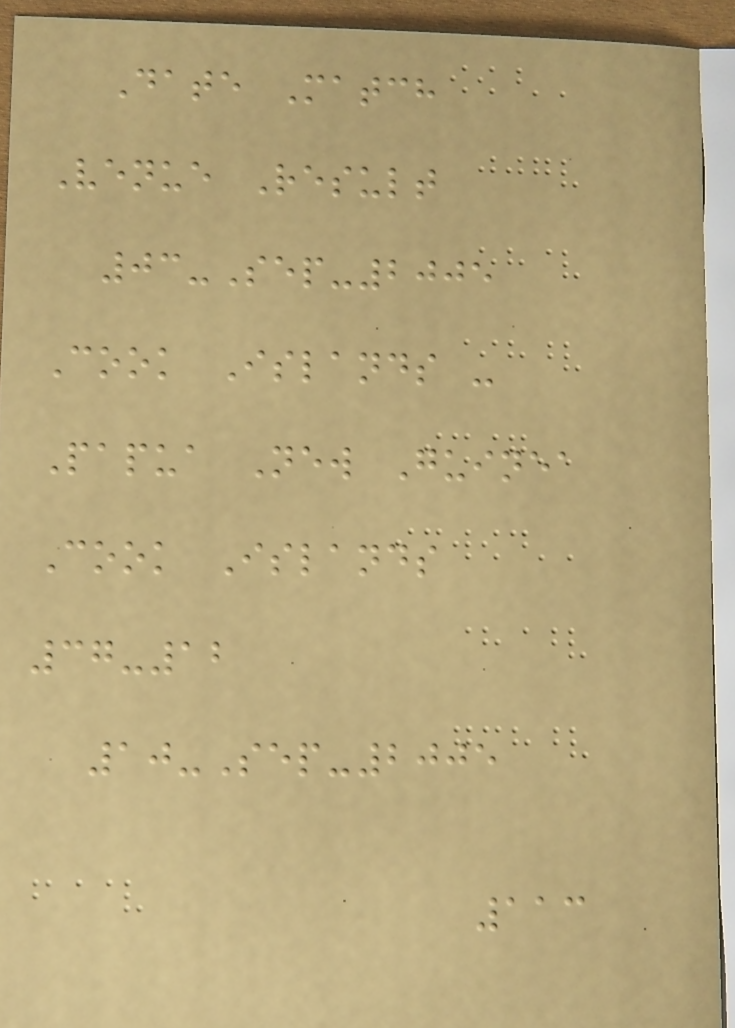Date Match
Venue Result
03-Sep-2005
Cook Islands -
Papua New Guinea
Cook Islands
37-12
10-Sep-2005
113
